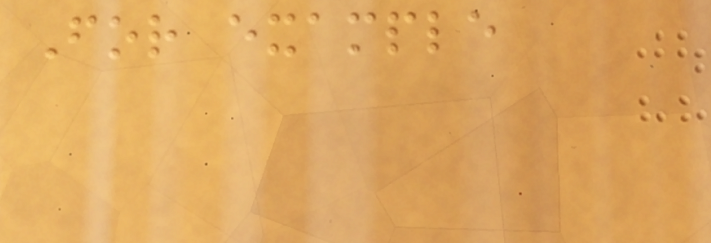For example
